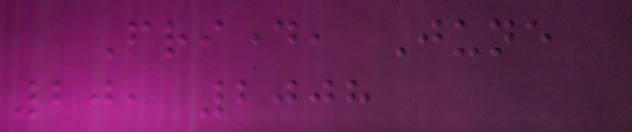Friday, June
20, 2008
